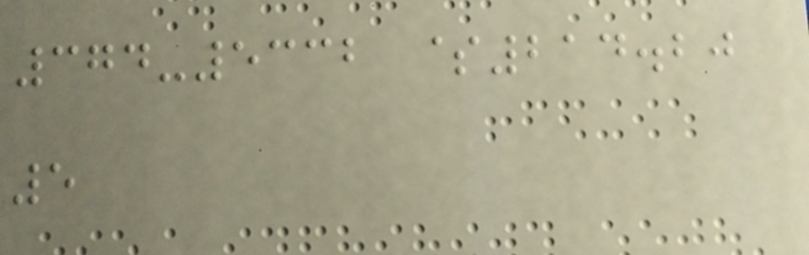374-5332 $214.20
5
